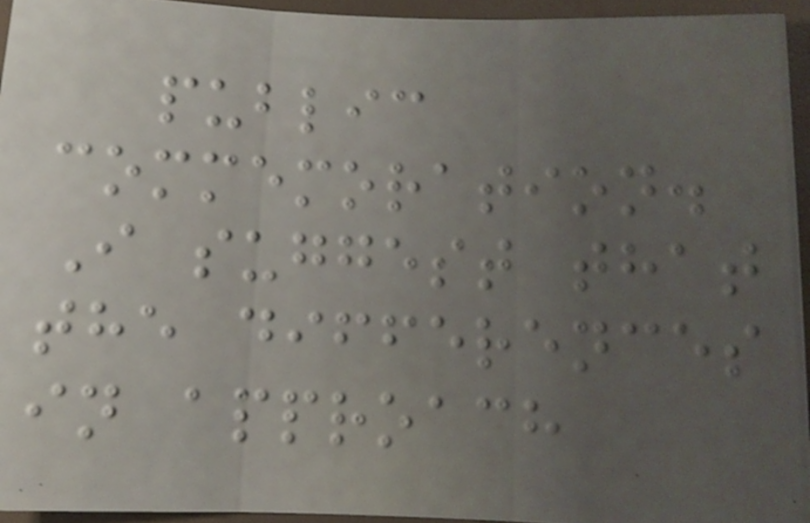public
commemoration.
I suggest that
the differences
in approach
